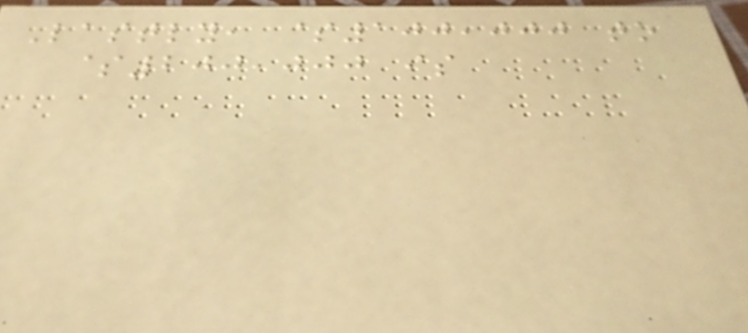Lastly, $100,000 to
$200,000 is
